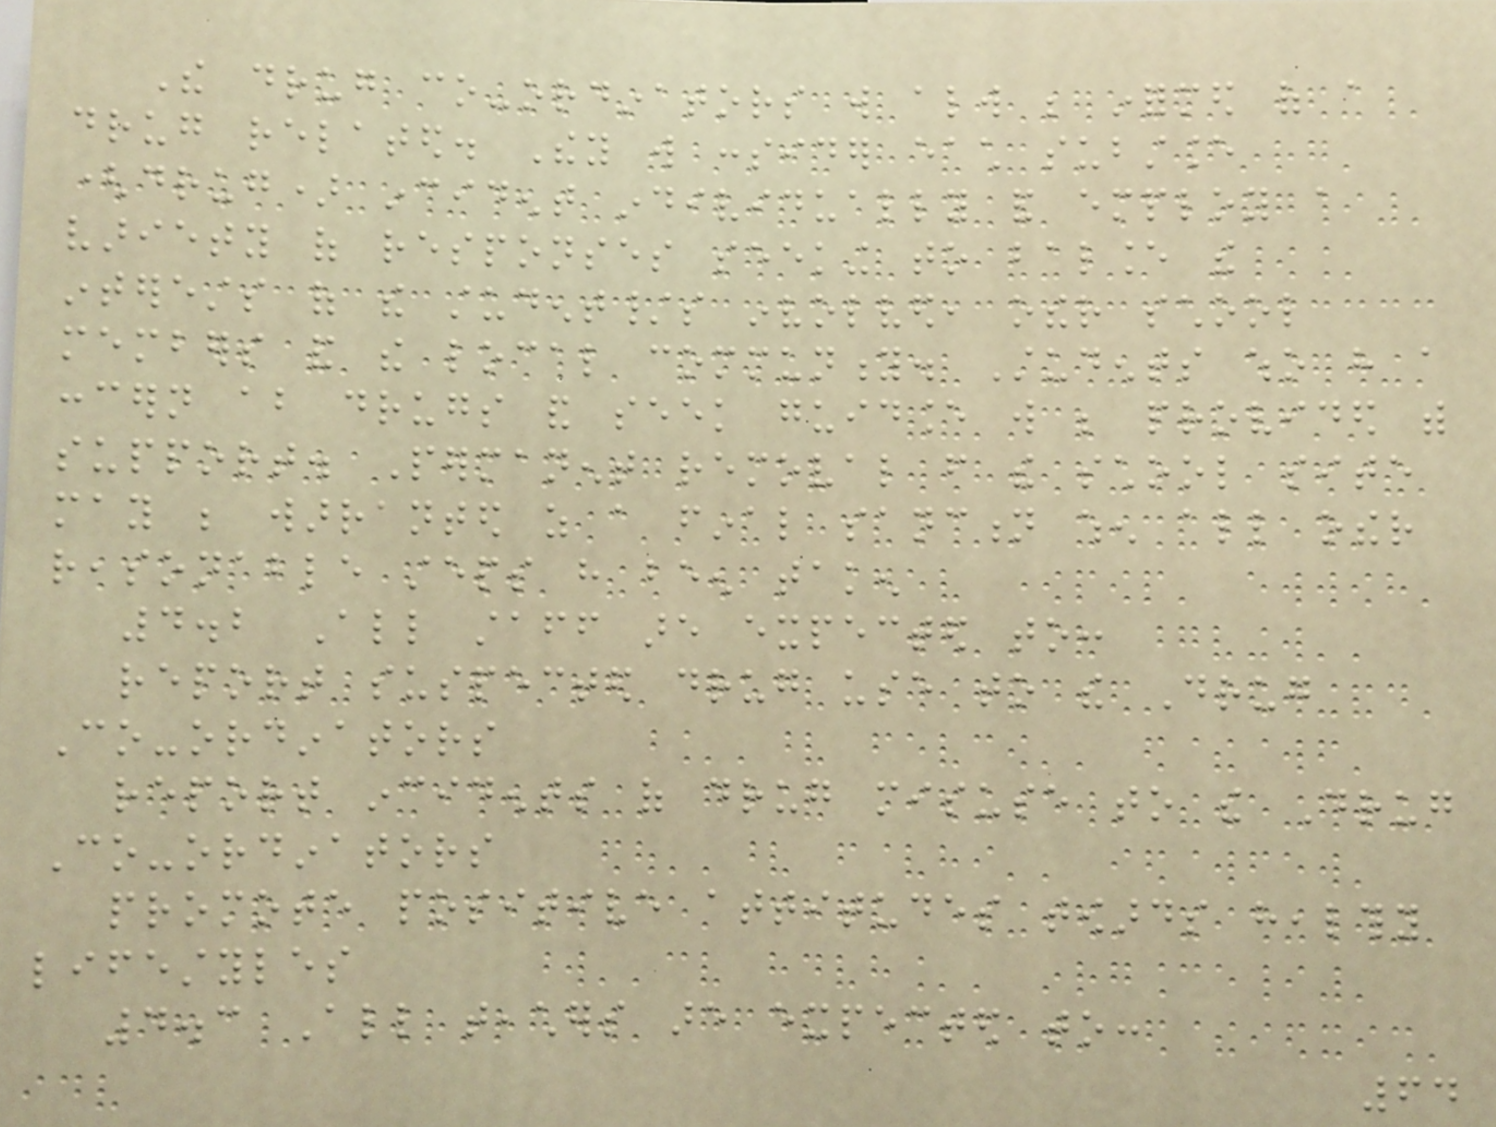The drug co-ordinators will always be informed of a
drug related. They will consider each substance
(drug) incident individually and employ a
variety of responses seeking to balance the
interests of the student/s involved, other school
members and the local community. Students who have a
concern about drugs and seek guidance will be provided with
support. Permanent removal from the school site
may be warranted as a final sanction when all other
reasonable steps have been taken
4.2 All staff are expected to:
report suspected drug use to the Drug
Co-ordinators
report incidents of drug misuse to the Drug
Co-ordinators
promote positive attitudes towards healthy
lifestyles
4.3 All teachers are expected to:
64
